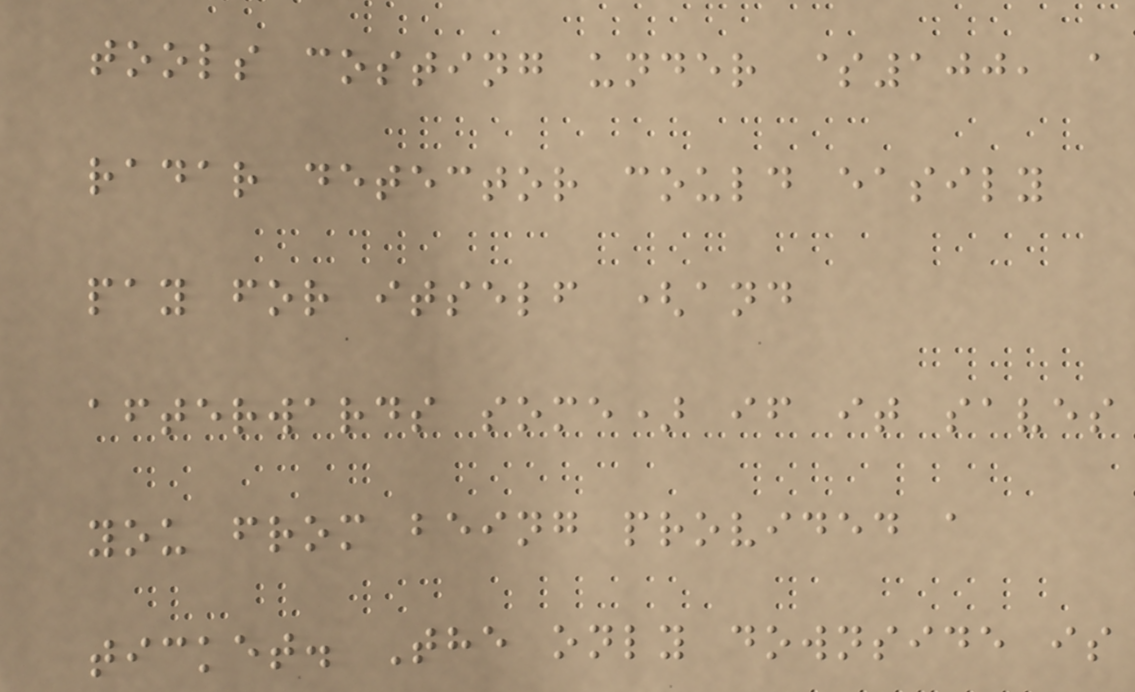tools costing under $100, a
radar detector could easily
pay for itself (and
afterwards some) if it saves
you from being provided a
ticket. The only downside is
